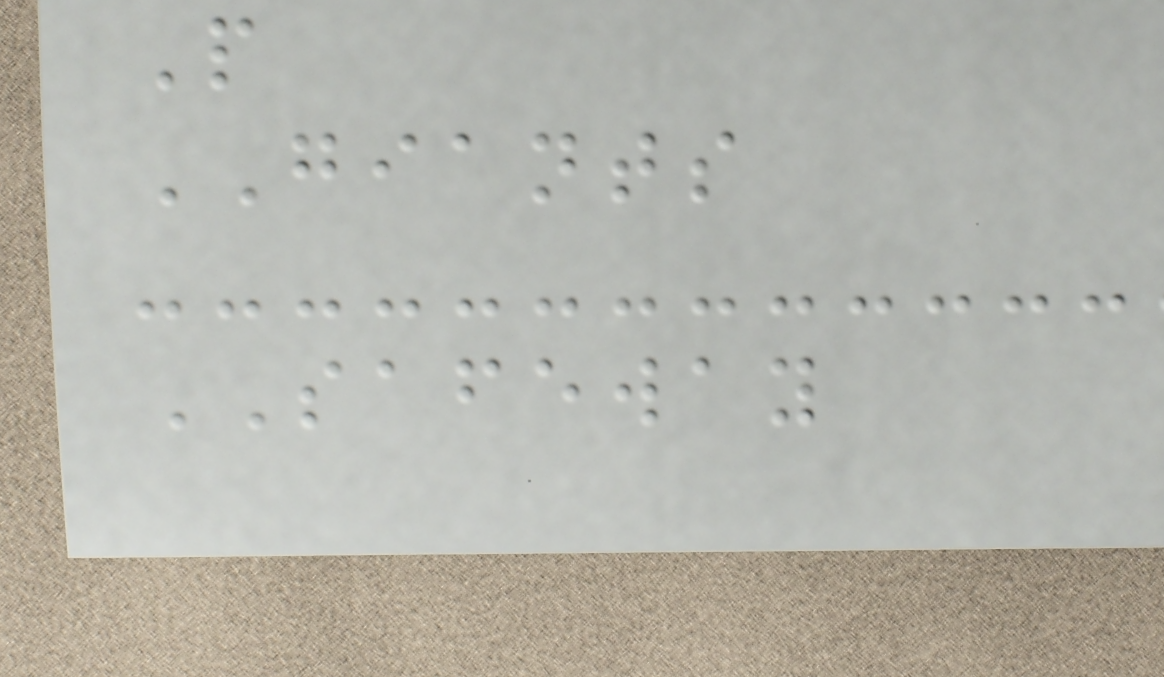P
GIANTS
SAFEWAY
